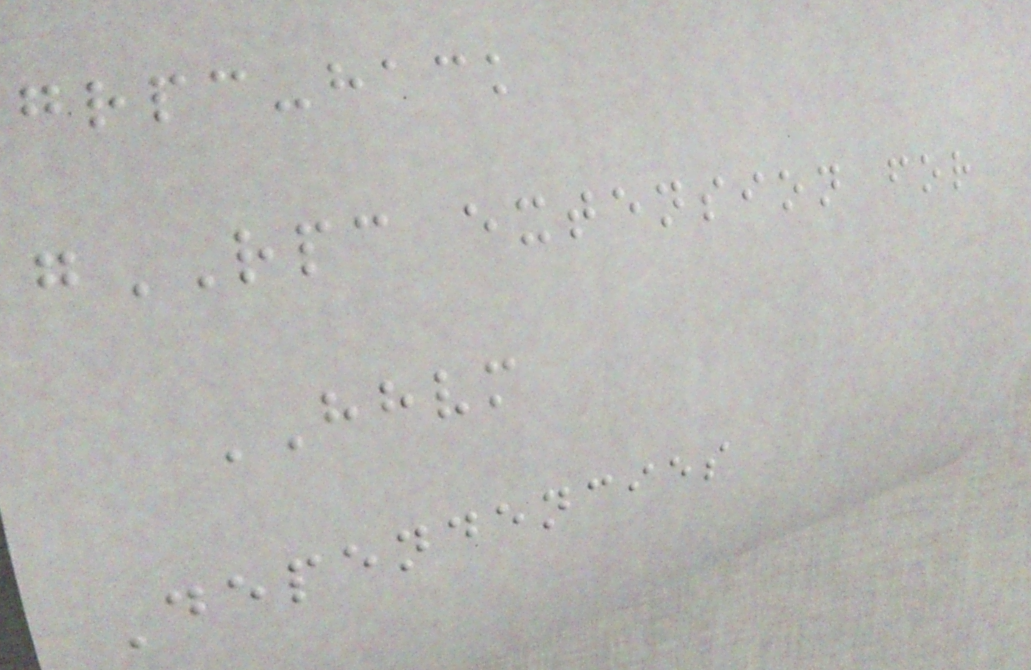grpc-hack
gRPC extension for
HHVM
Dependencies
